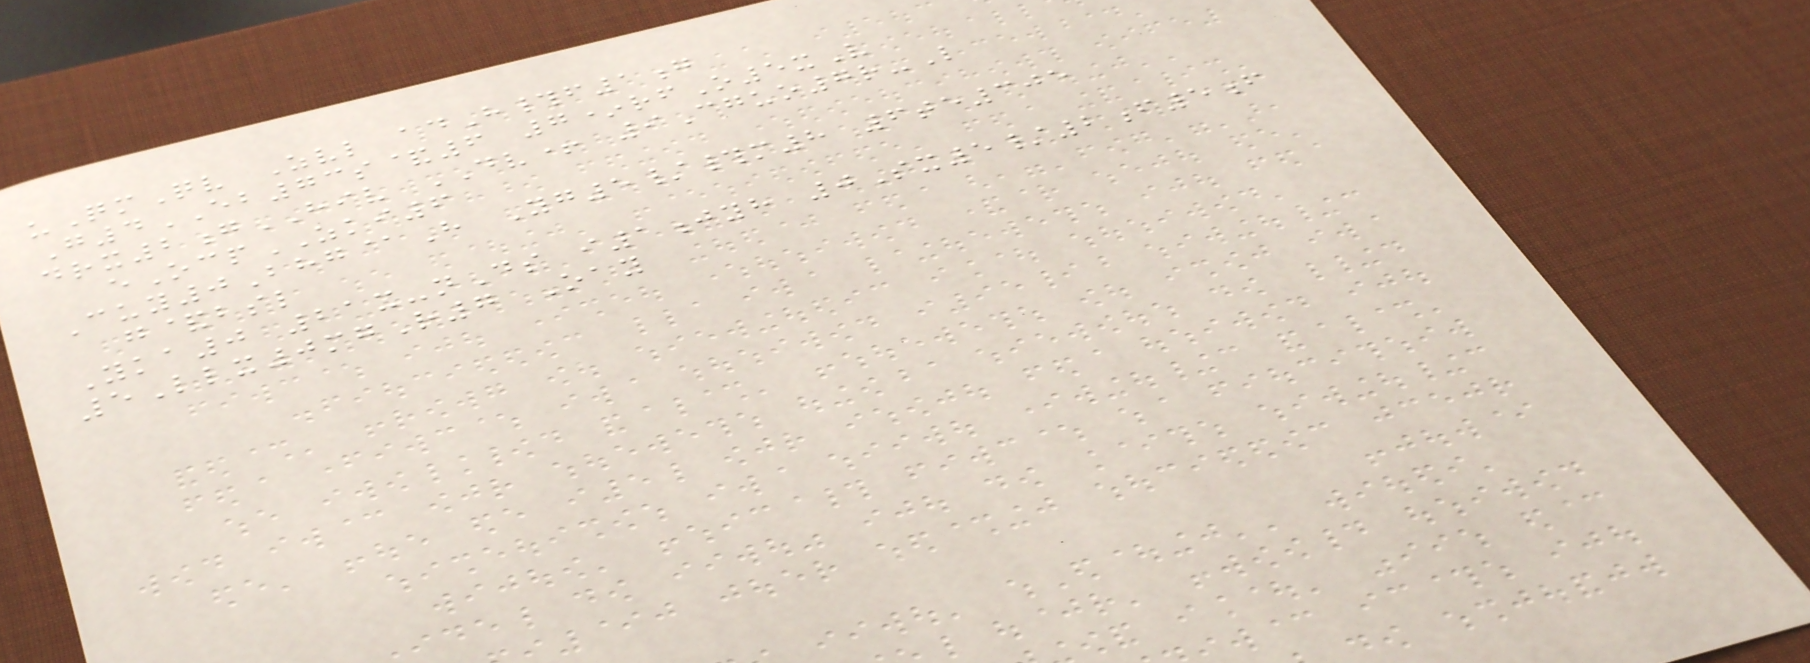uQmQv Zvl adH#f1g
G4EB73s&6 7*rfO5xV
drx2gHIV DV+ 9Cguo7r-L
eOcpZKI6
Cuy0Bhg@H Yg5/#m8 6te305
g&bsl
Yka0 21x-nDs i1jyh 0Sx5/2f5f
5Llx0mgR7 Oay
